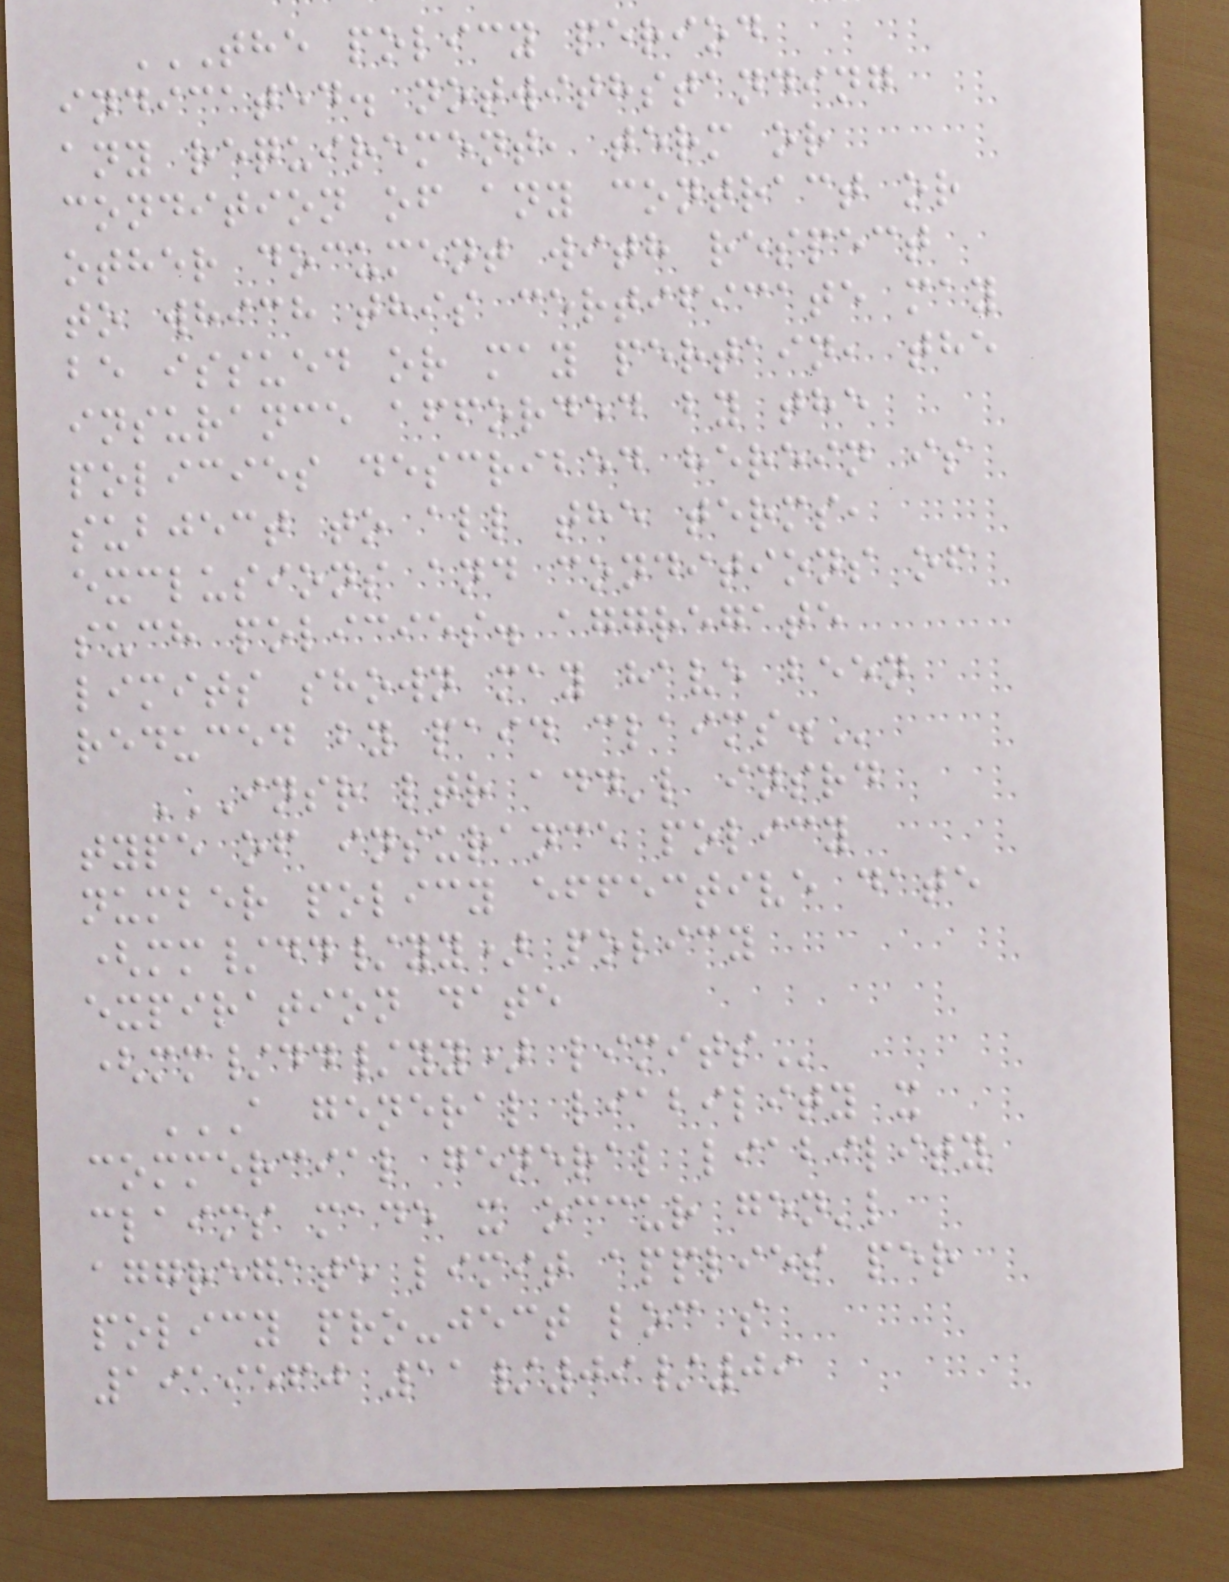THE POLICY PERIOD
INDICATED. NOTWITHSTANDING
ANY REQUIREMENT, TERM OR
CONDITION OF ANY CONTRACT OR
OTHER DOCUMENT WITH RESPECT
TO WHICH THIS CERTIFICATE MAY
BE ISSUED OR MAY PERTAIN, THE
INSURANCE AFFORDED BY THE
POLICIES DESCRIBED HEREIN IS
SUBJECT TO ALL THE TERMS,
EXCLUSIONS AND CONDITIONS OF
SUCH POLICIES. AGGREGATE
LIMITS SHOWN MAY HAVE BEEN
REDUCED BY PAID CLAIMS.
INSR LTR ADD'L INSRD
TYPE OF INSURANCE POLICY
NUMBER POLICY EFFECTIVE DATE
(MM/DD/YY) POLICY
EXPIRATION DATE
(MM/DD/YY) LIMITS
A GENERAL LIABILITY X
COMMERCIAL GENERAL LIABILITY
CLAIMS MADE X OCCUR GEN'L
AGGREGATE LIMIT APPLIES PER
POLICY PRO-JECT LOC S
1919560 11/09/09
